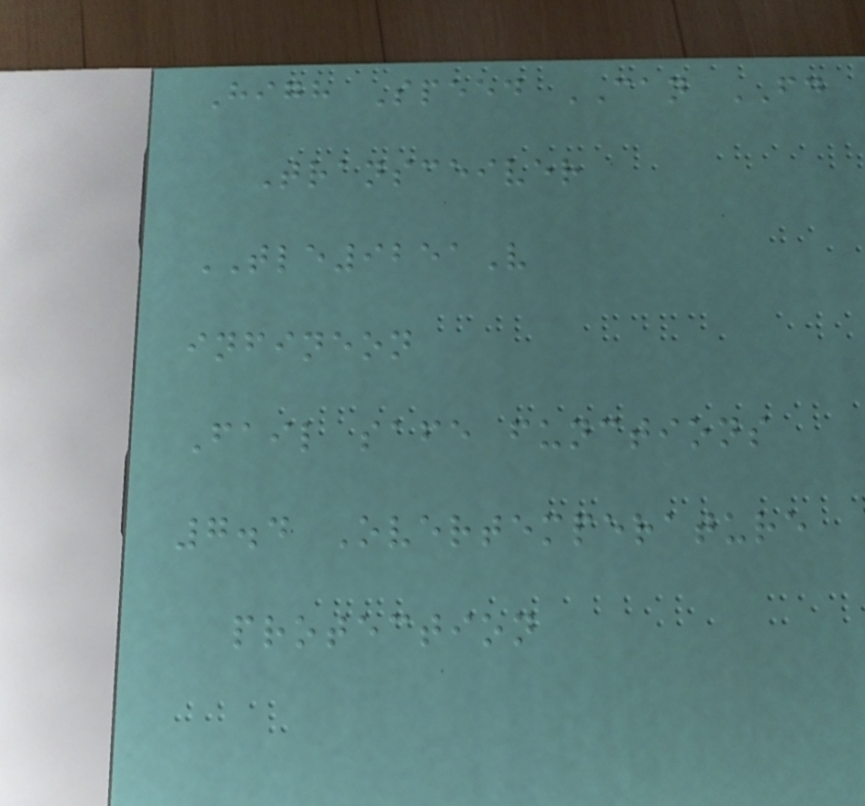High Speed CAN FD
Transceiver
TLE9251V
infineon
Fail safe functions
7.4 Overtemperature
protection
